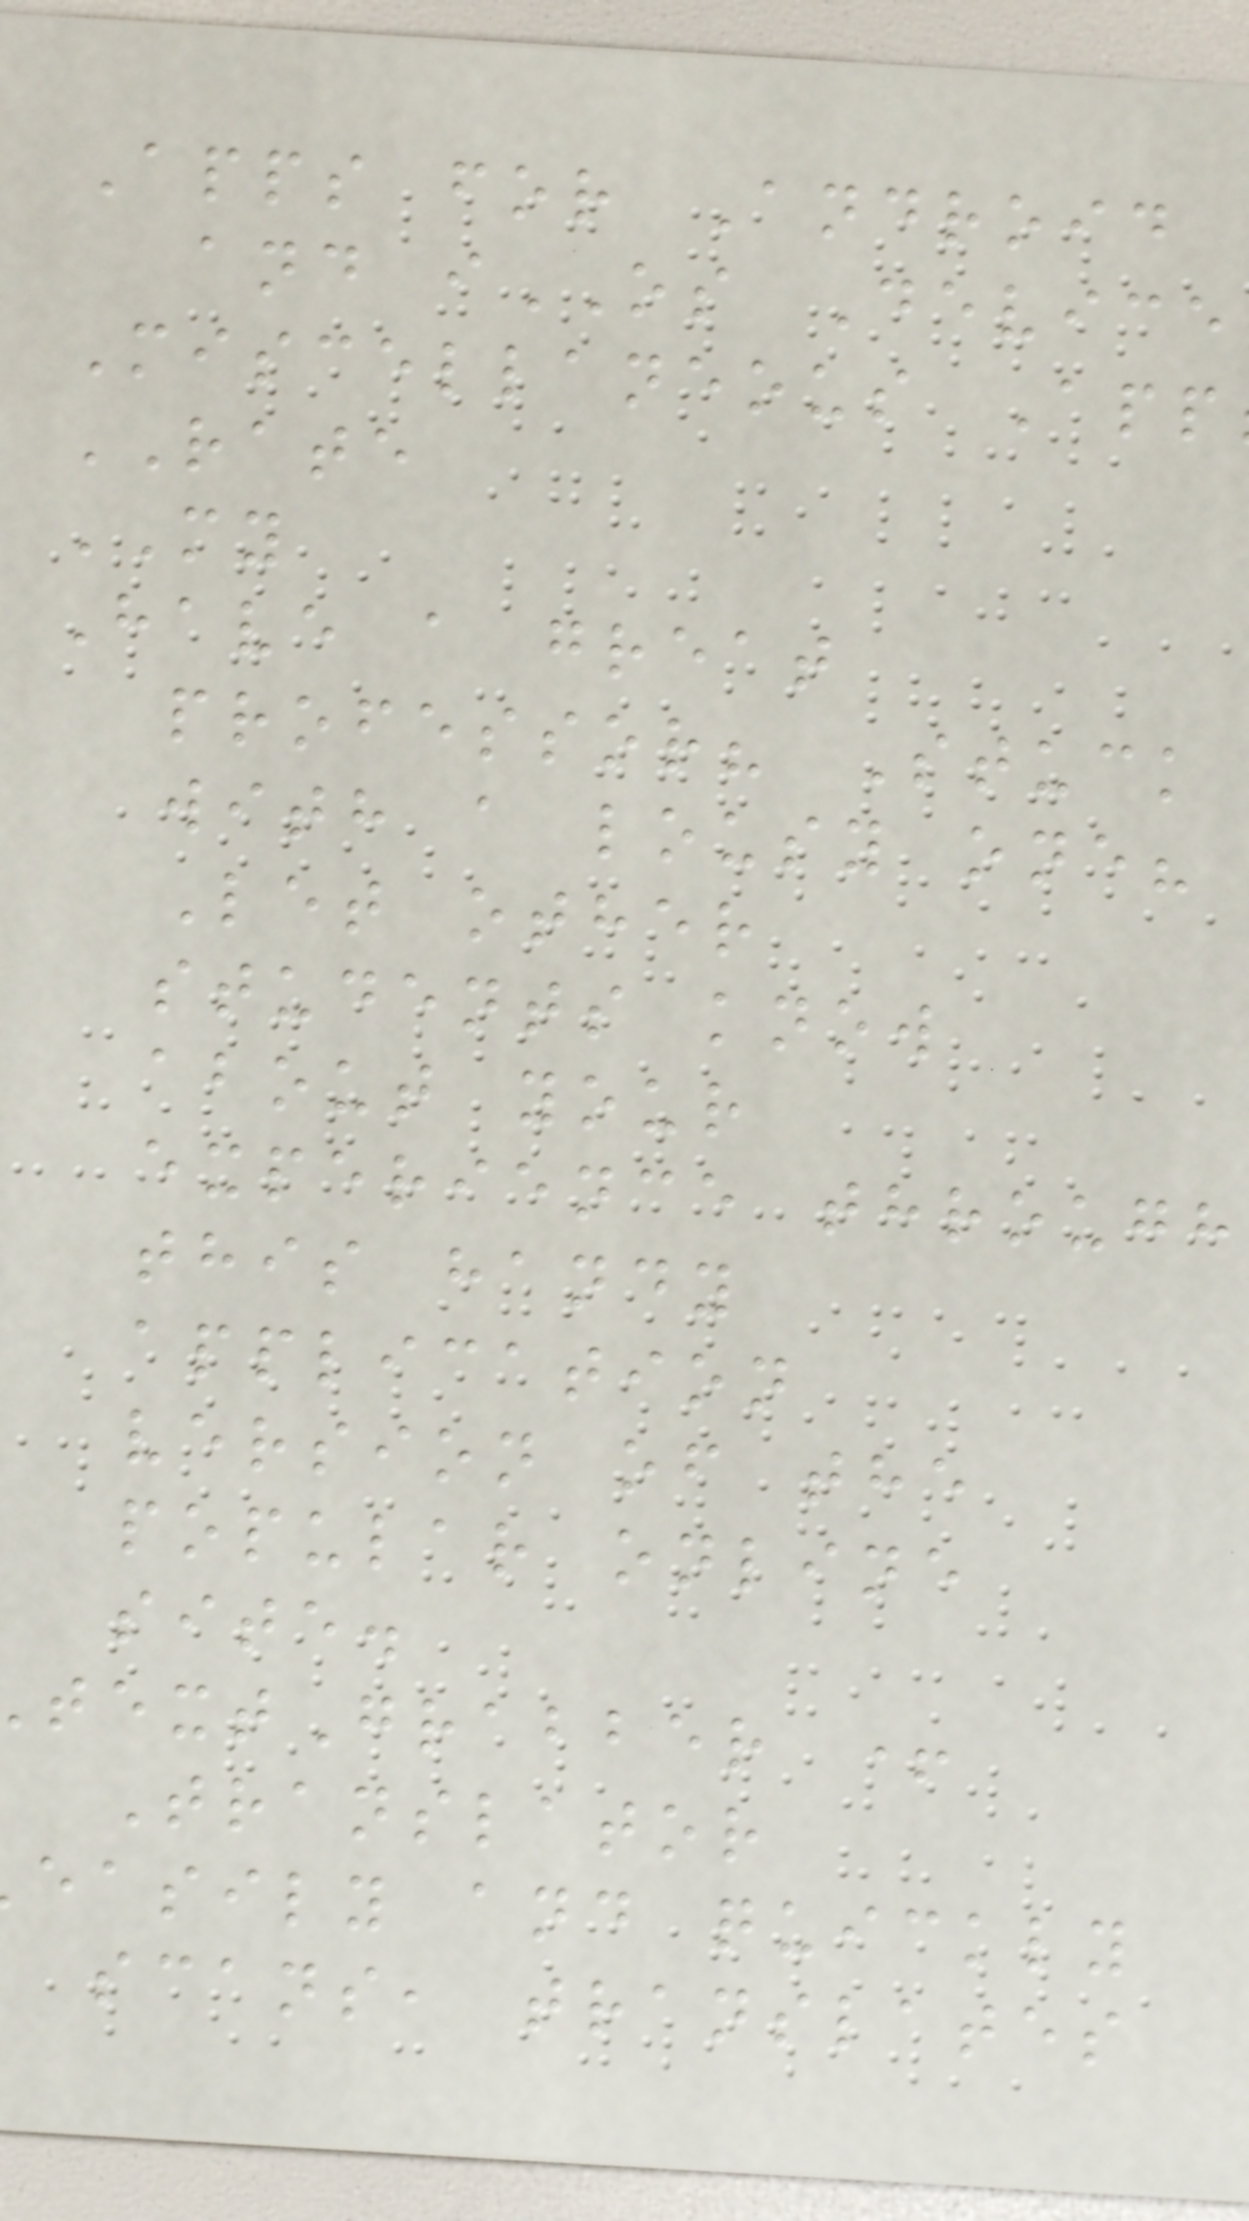Apps for Android
and iOS Device
Miscellaneous App
RATE
MY
Have a great
professor? Stuck
with a lousy one?
Let other
students know
about your
experience through
this handy
application
version of the
popular online
site.
extGrabber +
Translator
easily and quickly
scans, translates
